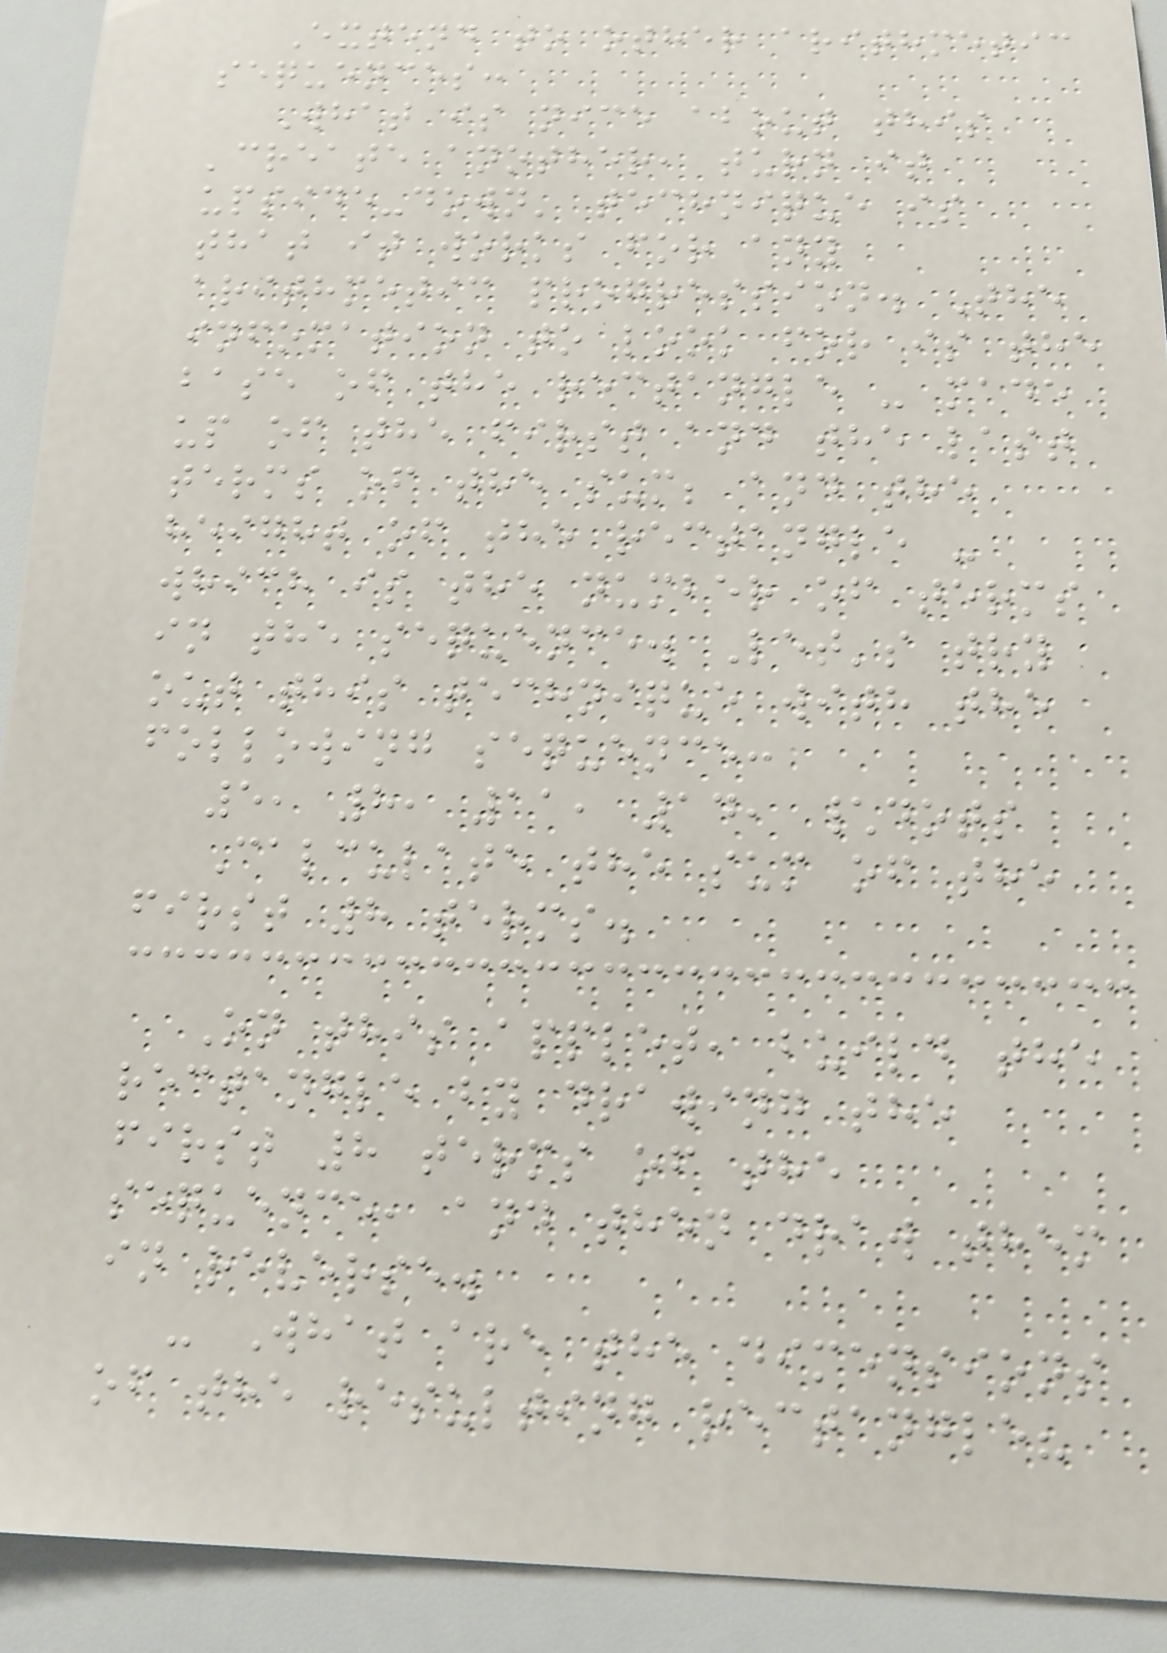Extend to other arithmetic
sequences:
What is nice about this
'create another, turn it
upside-down' technique is
that it works for any
arithmetic progression. The
infomation to look for is the
base of the rectangle - made
up of the first and the last
terms of the sum; and the
height of the rectangle -
which is the number of terms
in the sequence. Let's try
out this technique with the
following sequence:
5, 8, 11, 14, \dots
Calculate the sum of the
first 8 terms.
On this applet, build the
rectangle by drawing the
first 8 terms of the
sequence, and then draw them
in reverse.
- What are the dimensions
of the resulting rectangle?
